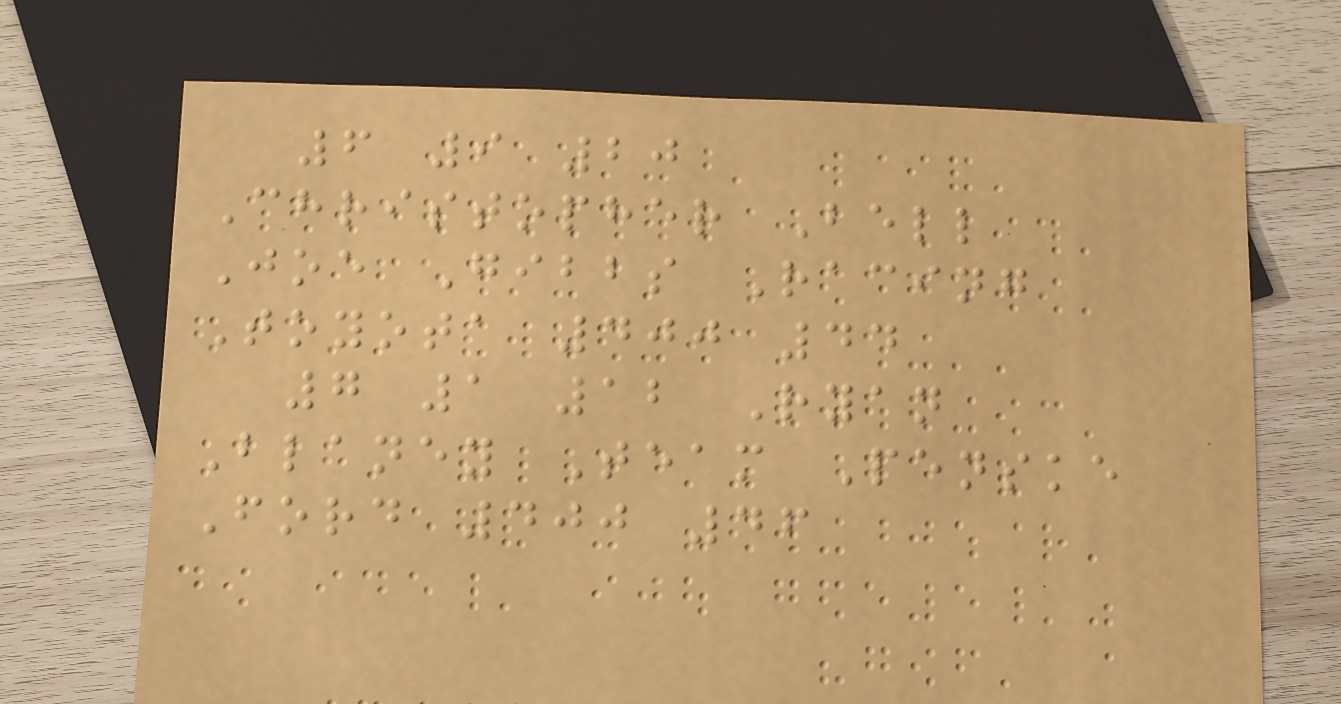6 9 20
Christopher Bell
Joe Gibbs Racing
Toyota 400 44
7 1 12 Ryan
Blaney Team Penske
Ford 400 46
